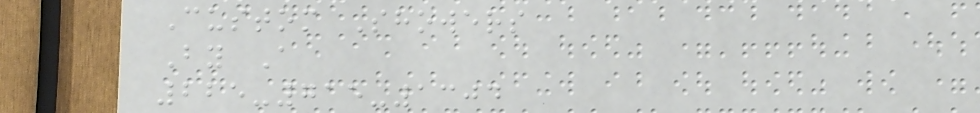Custom Showers
By A
225-715-1304
